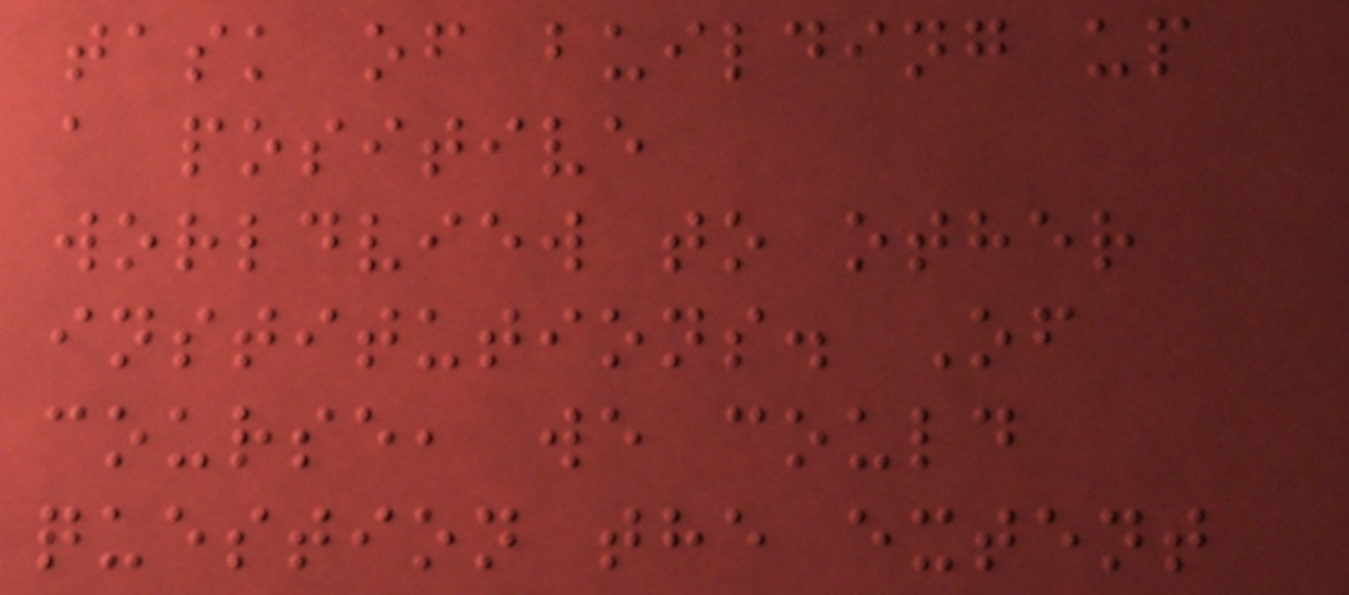task of building up
a positive
worldview to other
institutions. Of
course, we could
question the extent
